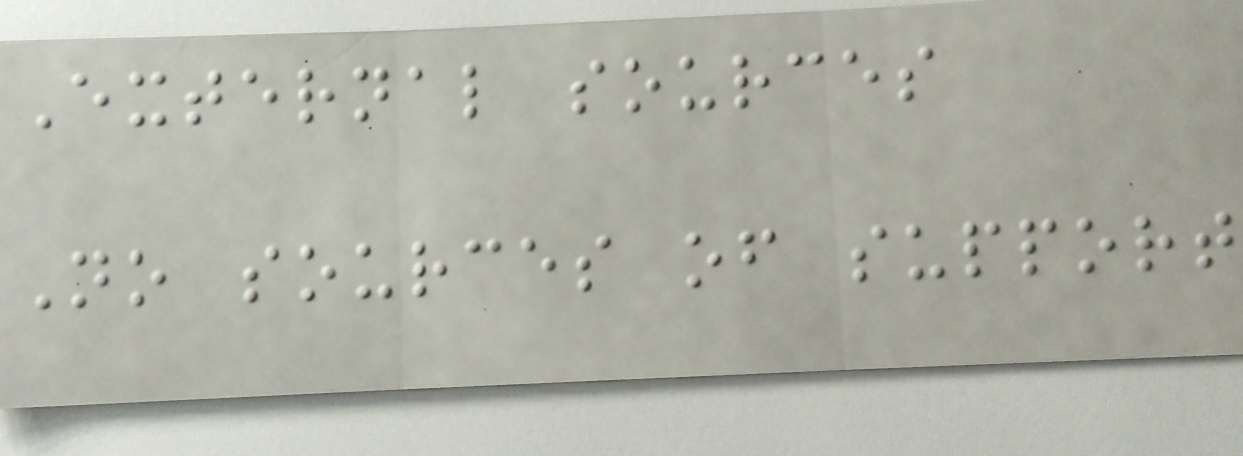External sources
No sources of support
